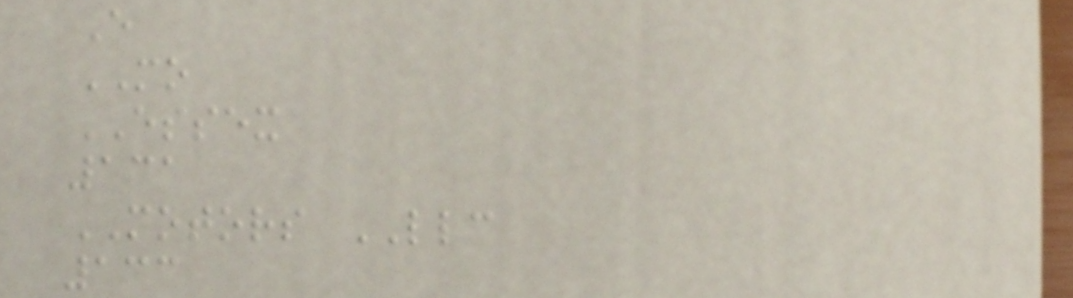E
MO
ESSEX
131
MOTORS LLC
133
